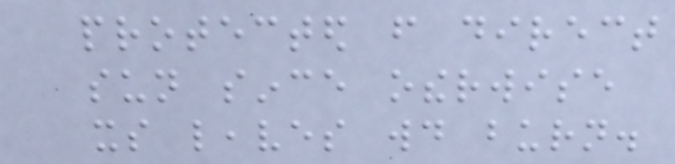protected from direct
sun since otherwise
its leaves would burn.
